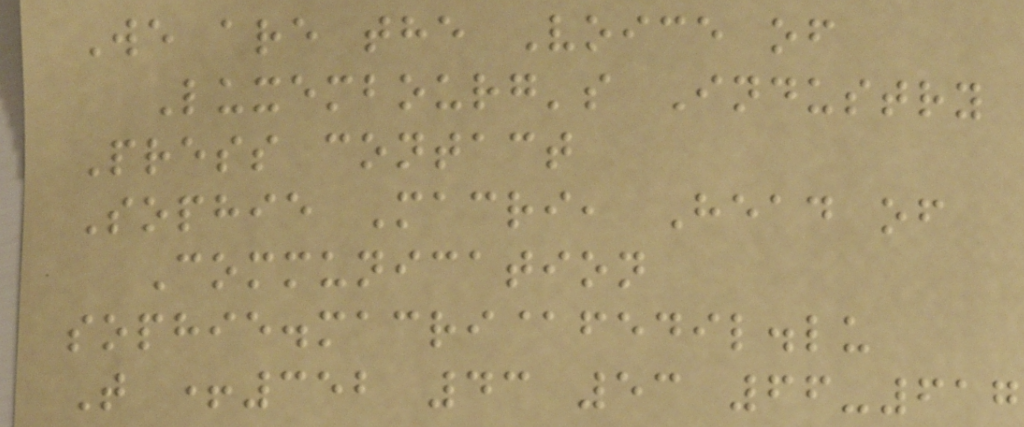We are the Voice of
Luxembourg's Industry
Press contact
Sophie Macri, Head of
Communication
sophie.macri@fedil.lu
T +352 43 53 66-617
